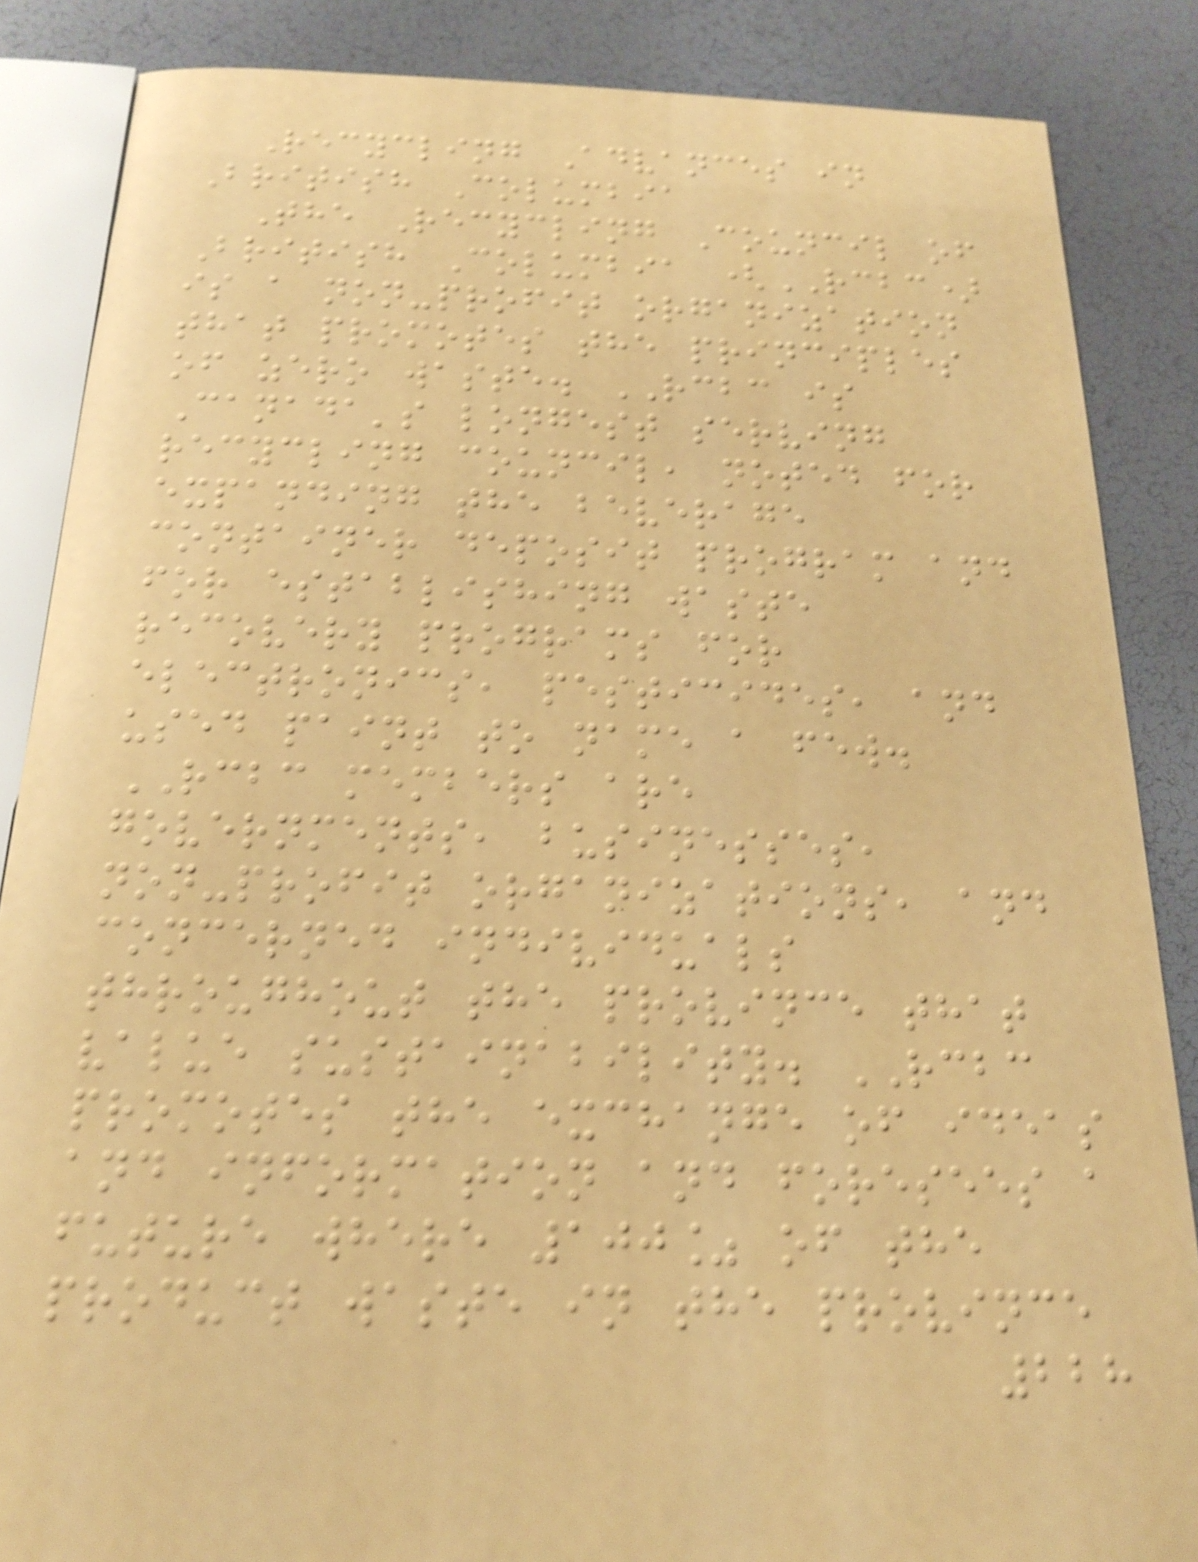Recycling Advances in
British Columbia
The Recycling Council of
British Columbia (RCBC)
is a non-profit organization
that promotes the principles
of zero waste. RCBC is
Canada's longest serving
recycling council, noted for
expanding the beverage
container deposit program and
for establishing waste
recovery programs for
electronics, pesticides, and
used paint to name a few.
RCBC members are
governments, businesses,
non-profit organizations, and
concerned individuals
throughout the province that
value sustainability. RCBC
promotes the exchange of ideas
and information and foresees a
future where 100% of the
product waste in the province
228
